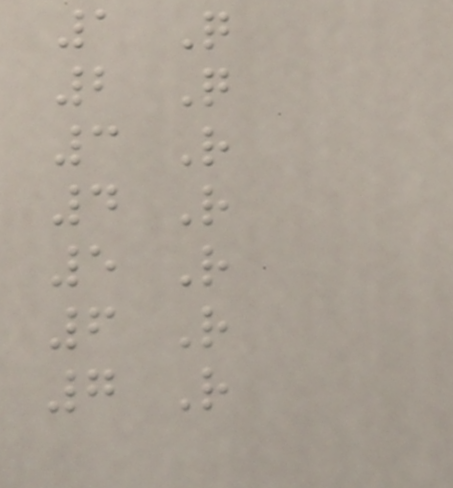1 Q
2 Q
3 R
4 R
5 R
6 R
7 R
